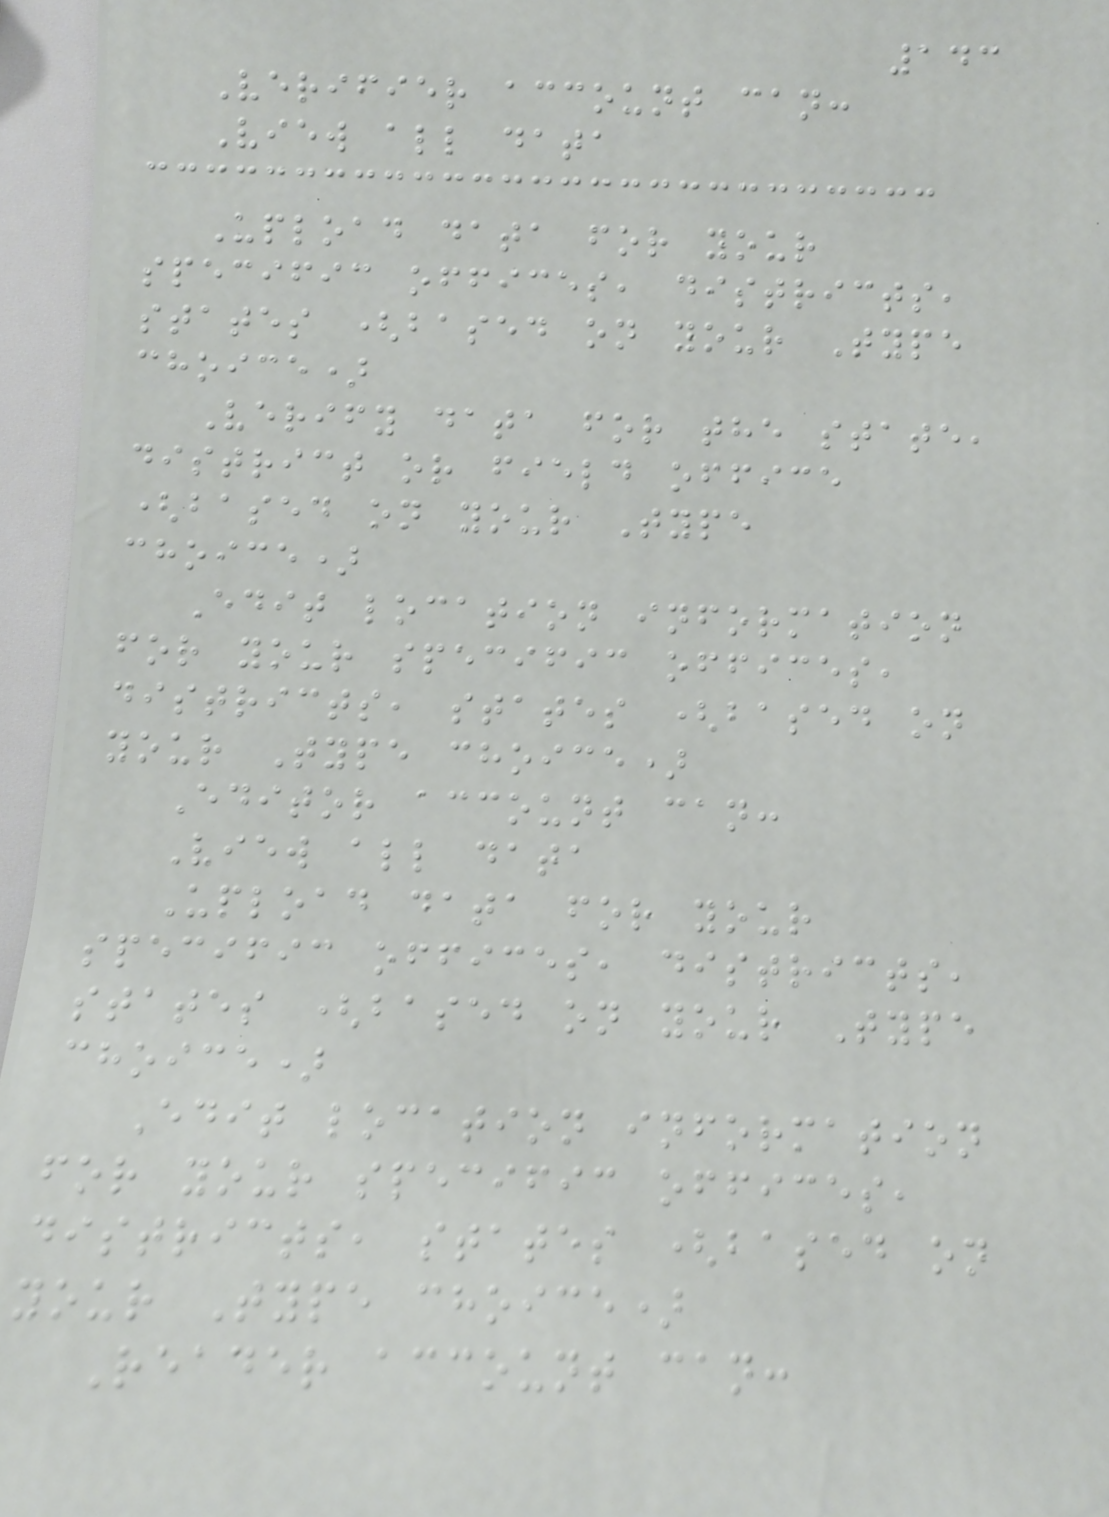143
Verifier account can:
View all data
Upload data for your
specific offices, districts,
states (based on your Type
choice)
Verify data for the state,
district or field office
(based on your Type
choice)
Edit location information
for your specific offices,
districts, states (based on
your Type choice)
Editor account can:
View all data
Upload data for your
specific offices, districts,
states (based on your Type
choice)
Edit location information
for your specific offices,
districts, states (based on
your Type choice)
Reader account can:
